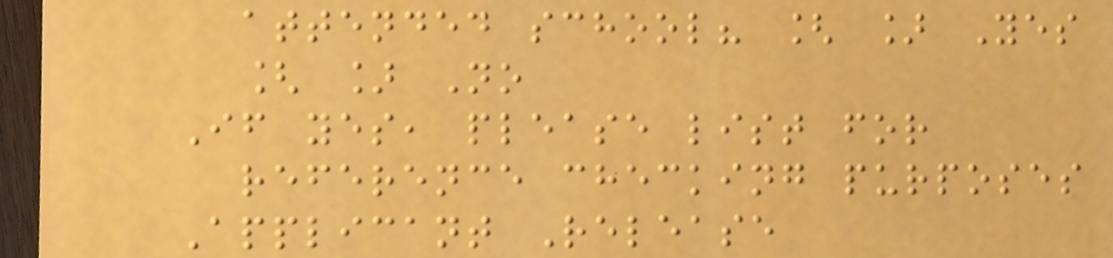attended school? [ ] Yes
[ ] No
If yes, please list for
reference checking purposes
Applicant Release
